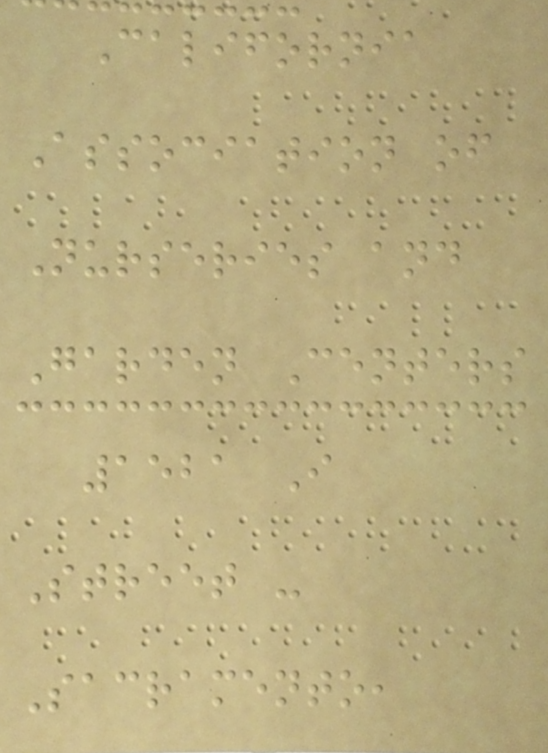California
Association of
Nurseries and
Garden Centers
1521 I
Street -
Sacramento,
